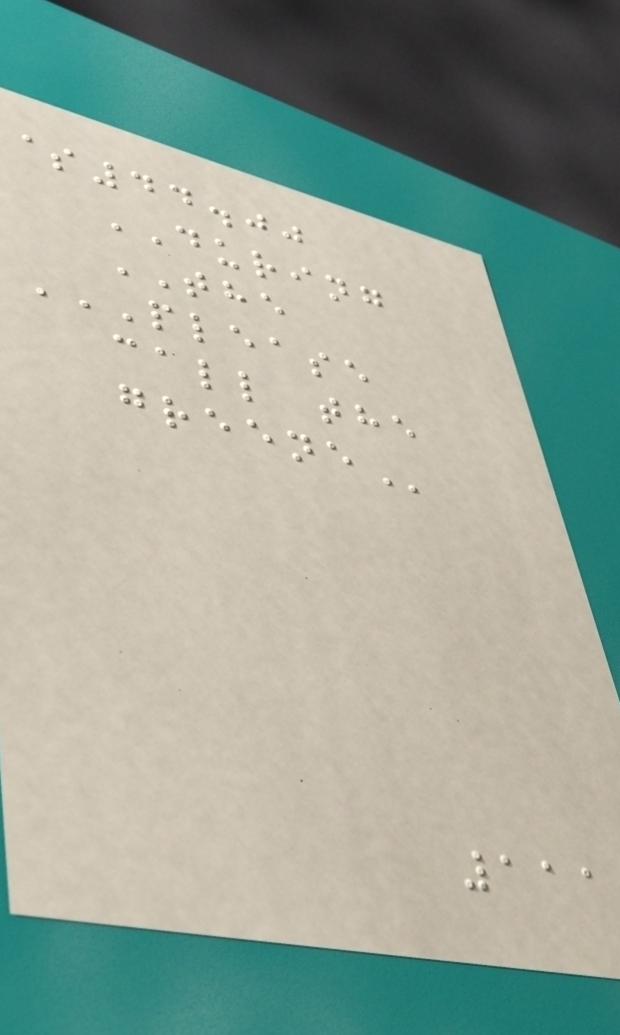$44.00
DURING
THE
PLEASE
CALL THE
GREENE
111
